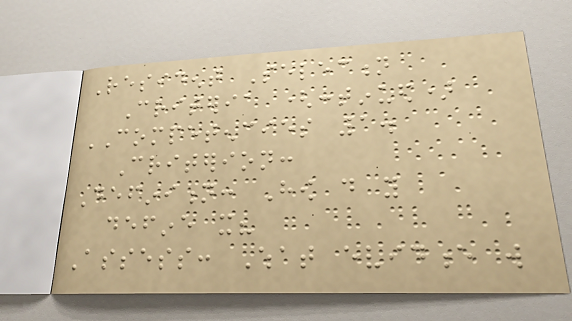Resident Selection
Criteria (continued)
COMPETENCIES 1.
Criterion:
Definition: How do you
define it?
Assess: What evidence will
